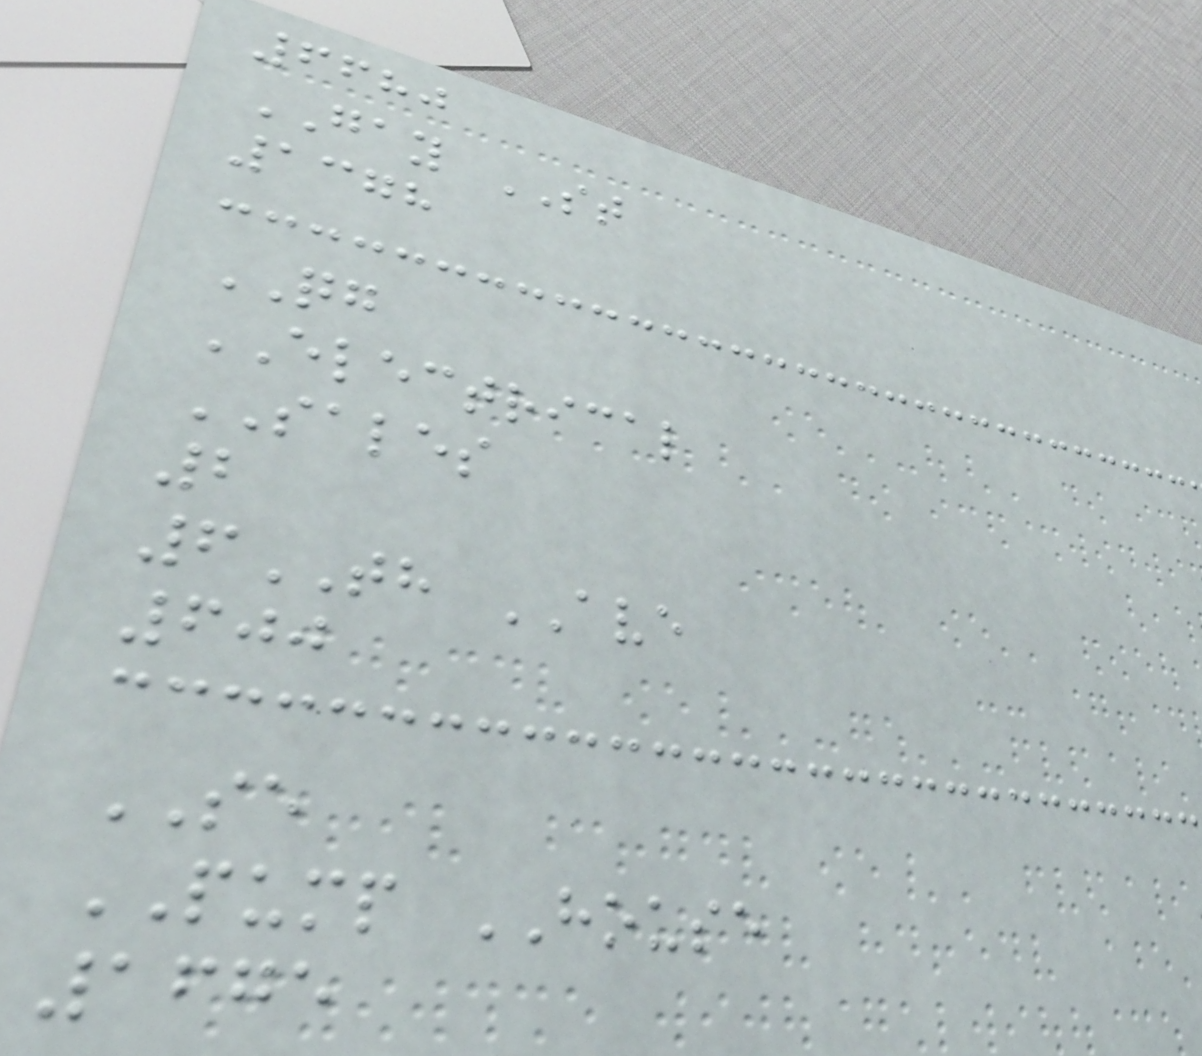6680
GAY ST
1378
QG
ELECTRICAL
SALES
2
6TH AVE
600
SE
PUMP HOUSE
1675
